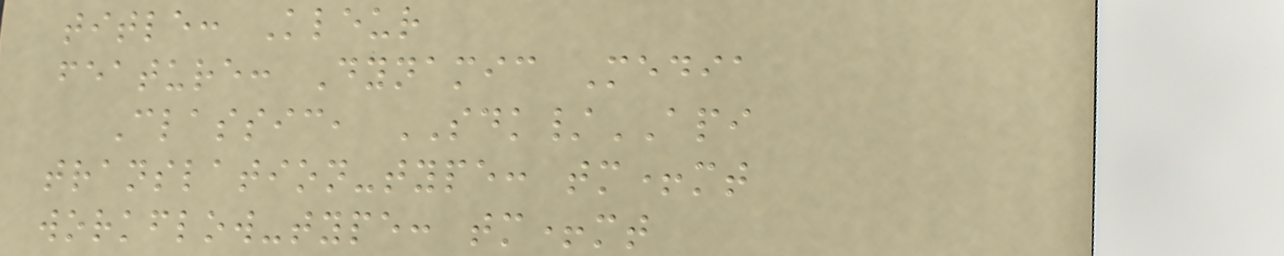title: Kleur
feature: Dynamic Media
Classic, SDK/API
translation-type: tm+mt
workflow-type: tm+mt
